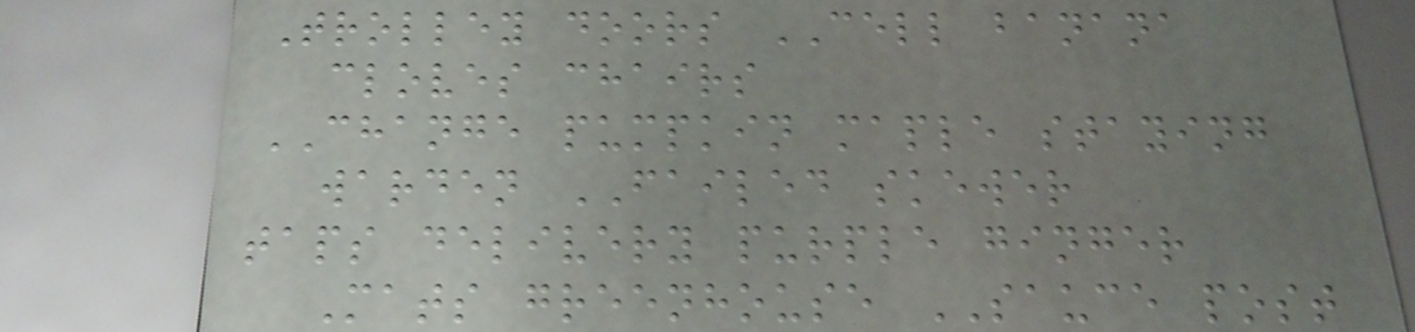Trolley doors CELL banana
cloves chairs
CHANGE pumpkin maple staying
warden FAILED skewer
taps delivery purple ginger
Mats greenhouse SAUCE post
